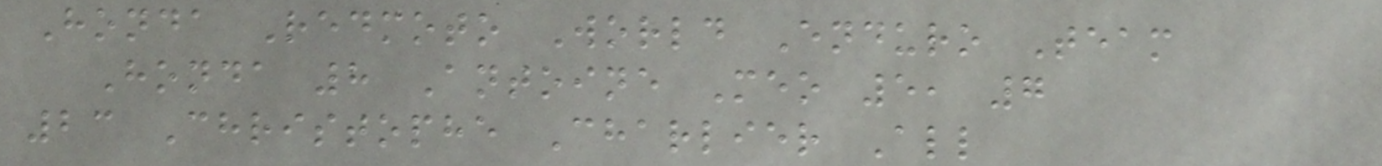Honda Redmoto World Enduro Team
Honda 8 Antoine Meo 5, 7
23 Christophe Charlier All
